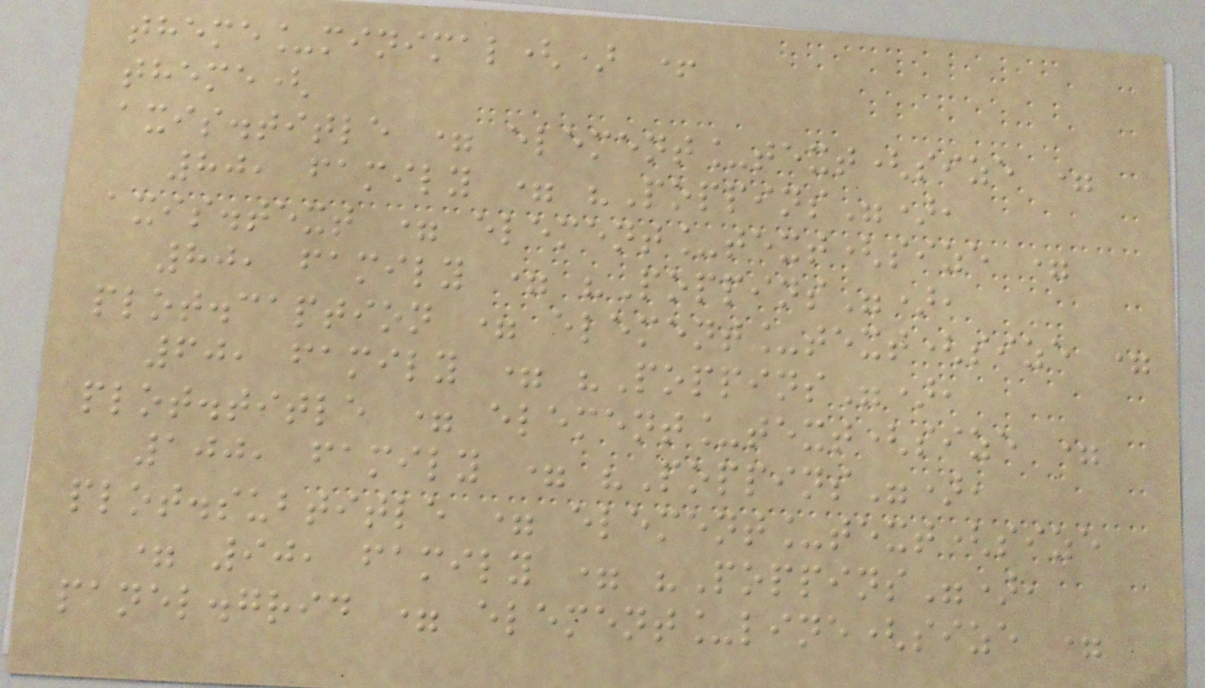theme_minimal() +
theme(
axis.title = element_text(size =
80, family = "Poppins"),
axis.text = element_text(size =
80, family = "Poppins"),
plot.caption = element_text(size =
60, family = "Poppins"),
plot.title = element_text(size =
100, family = "Poppins"),
plot.subtitle = element_text(size
= 90, family = "Poppins"),
panel.grid = element_line(size =
